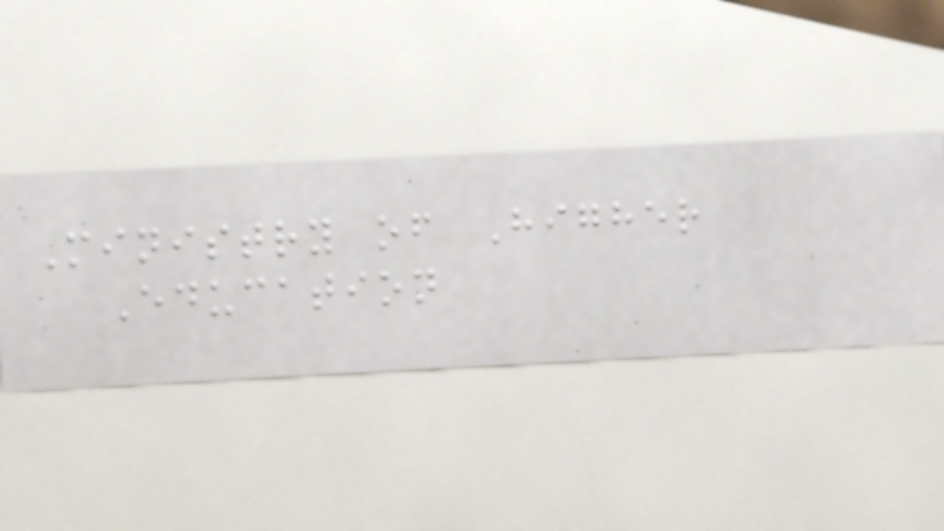Ministry of Higher
Education
